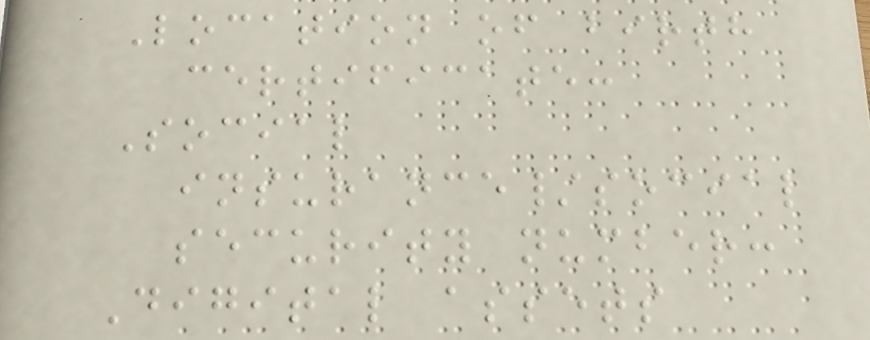Location of birth
certificate:
Social
insurance/social
security number:
Digital assets
